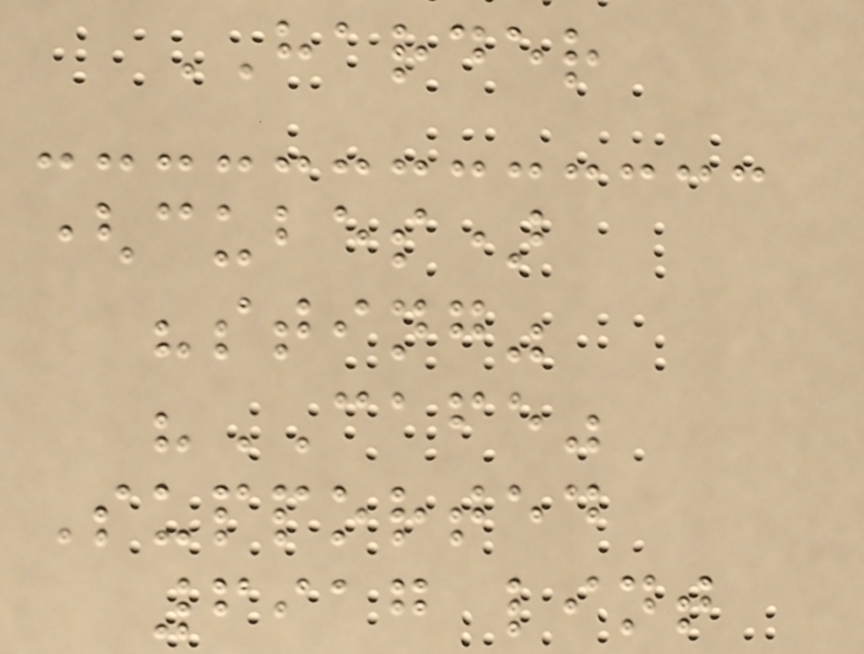HARDER
(cubes)
"sting"
"CAFE"
Supported
6917 lint
